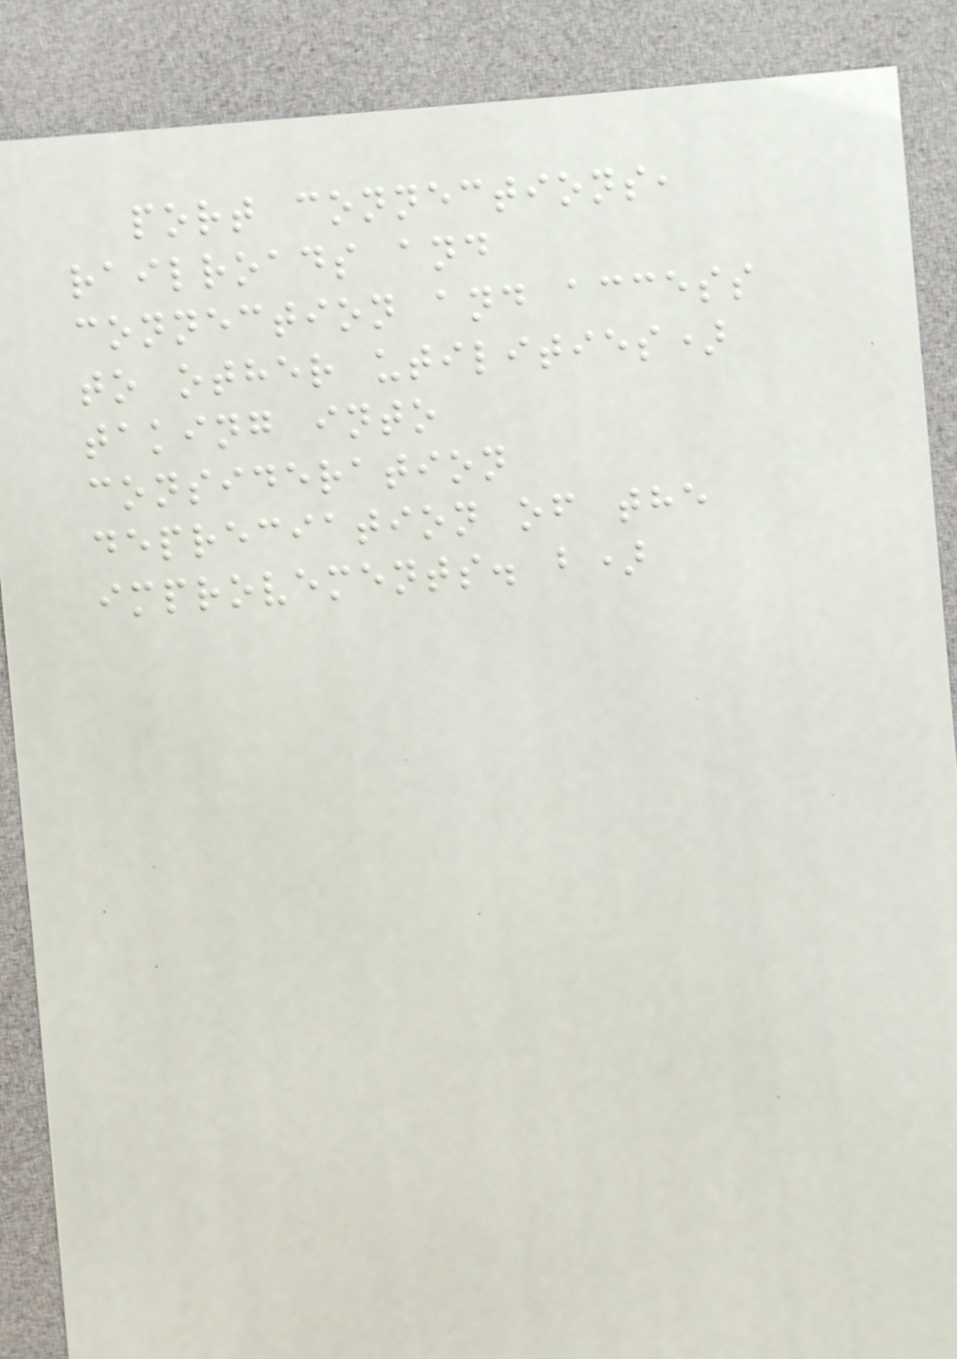port connections,
railroads and
connection and access
to other utilities)
taking into
consideration
depreciation of the
improvements. b)
